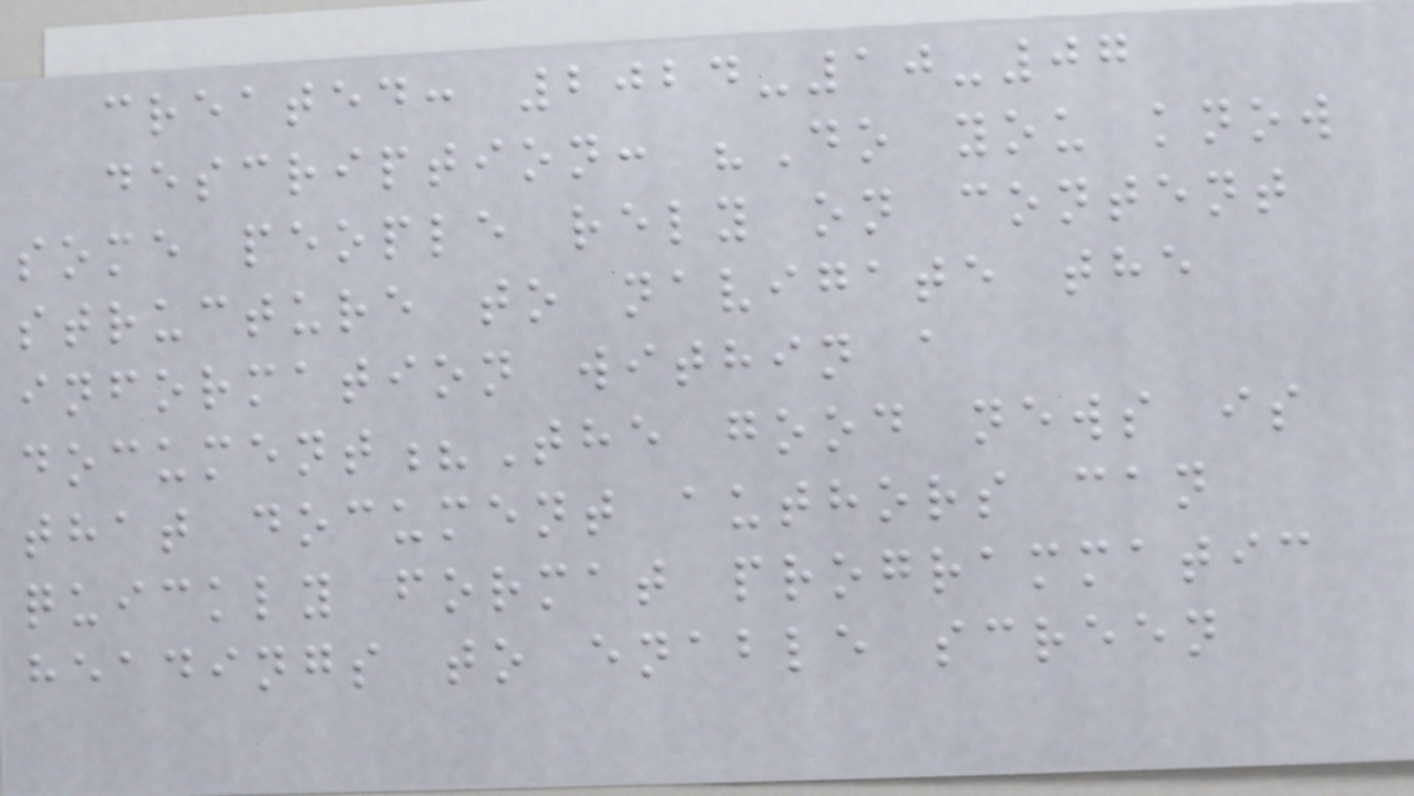created: 2024-10-07
description: "Do you know
some people rely on content
structure to navigate the
information within a
document?The good news is
that document authors can
quickly format programmatic
headings to enable screen
